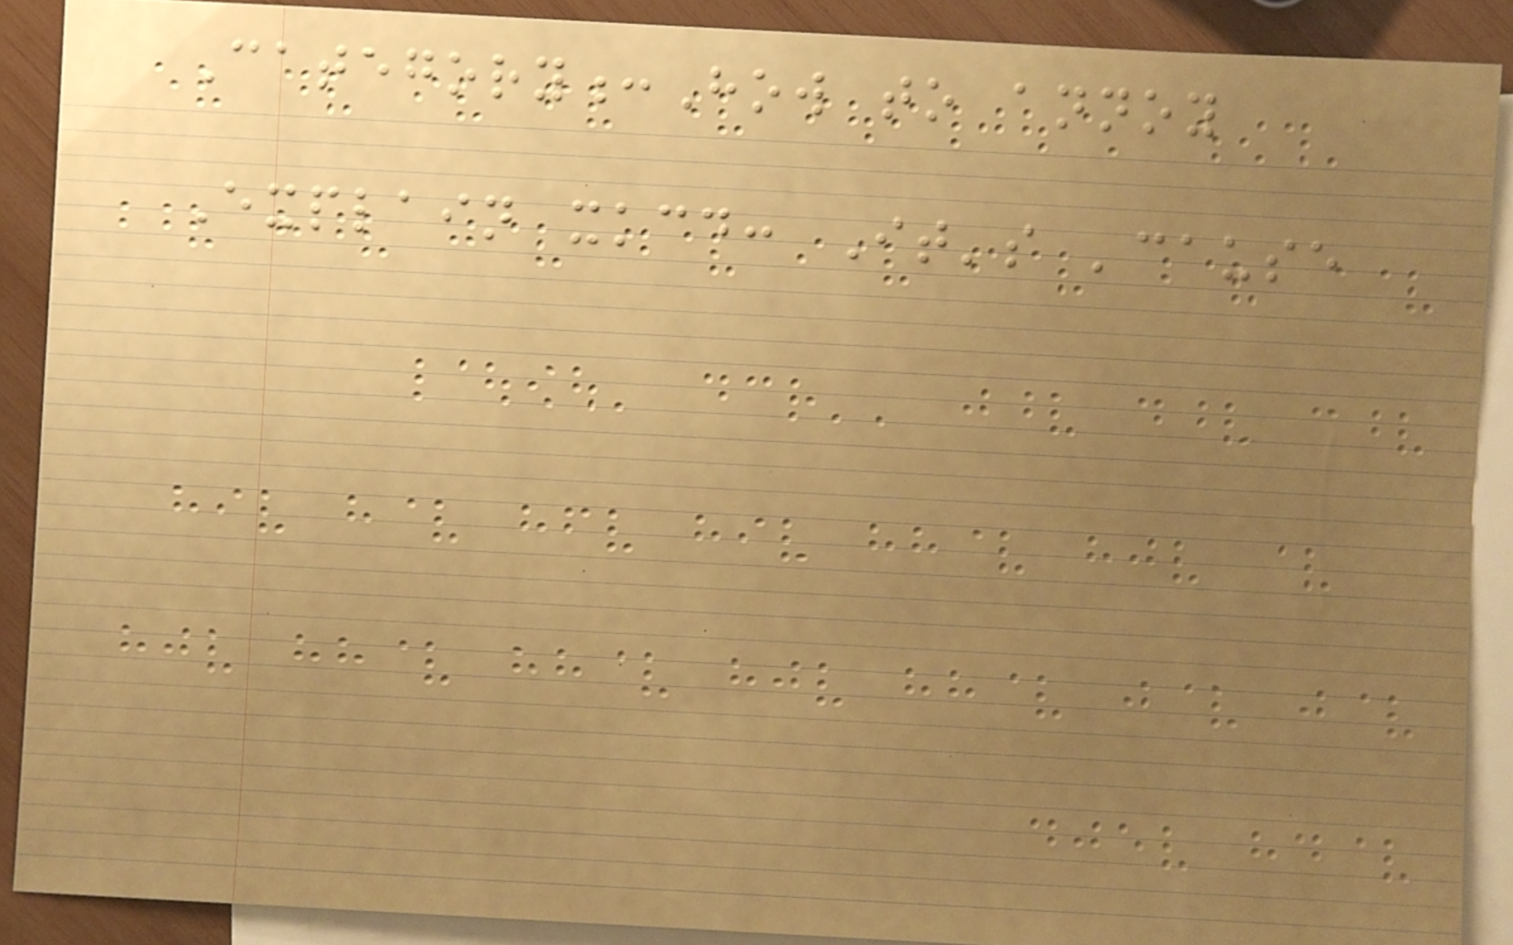Category:How to annoy
Explain xkcd: It's 'cause
